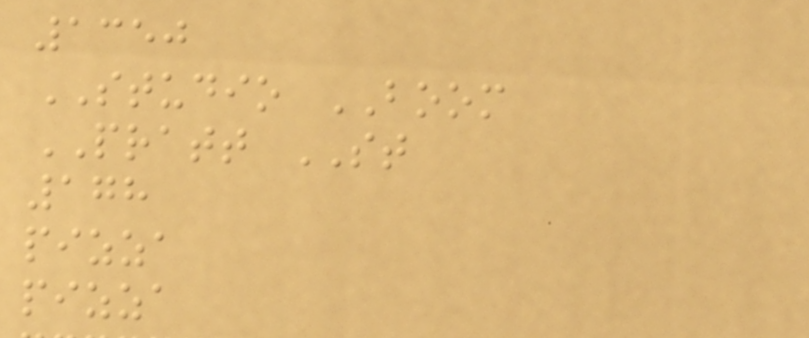1350
STUDIO BOOM
PRATT ST
178
pizza
pizza
